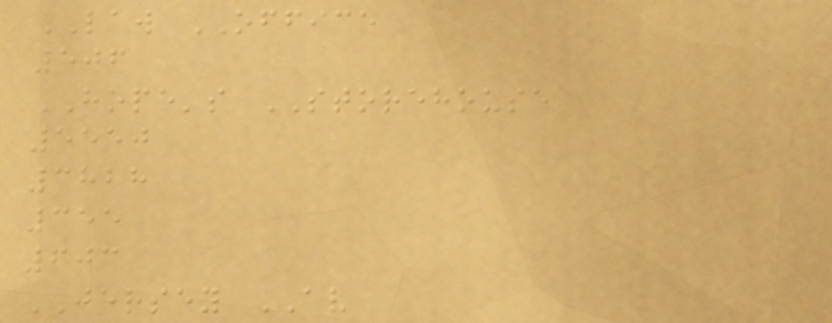LAW OFFICE
506
HOPE's STOREHOUSE
5550
3828
355
603
JERSEY AV
